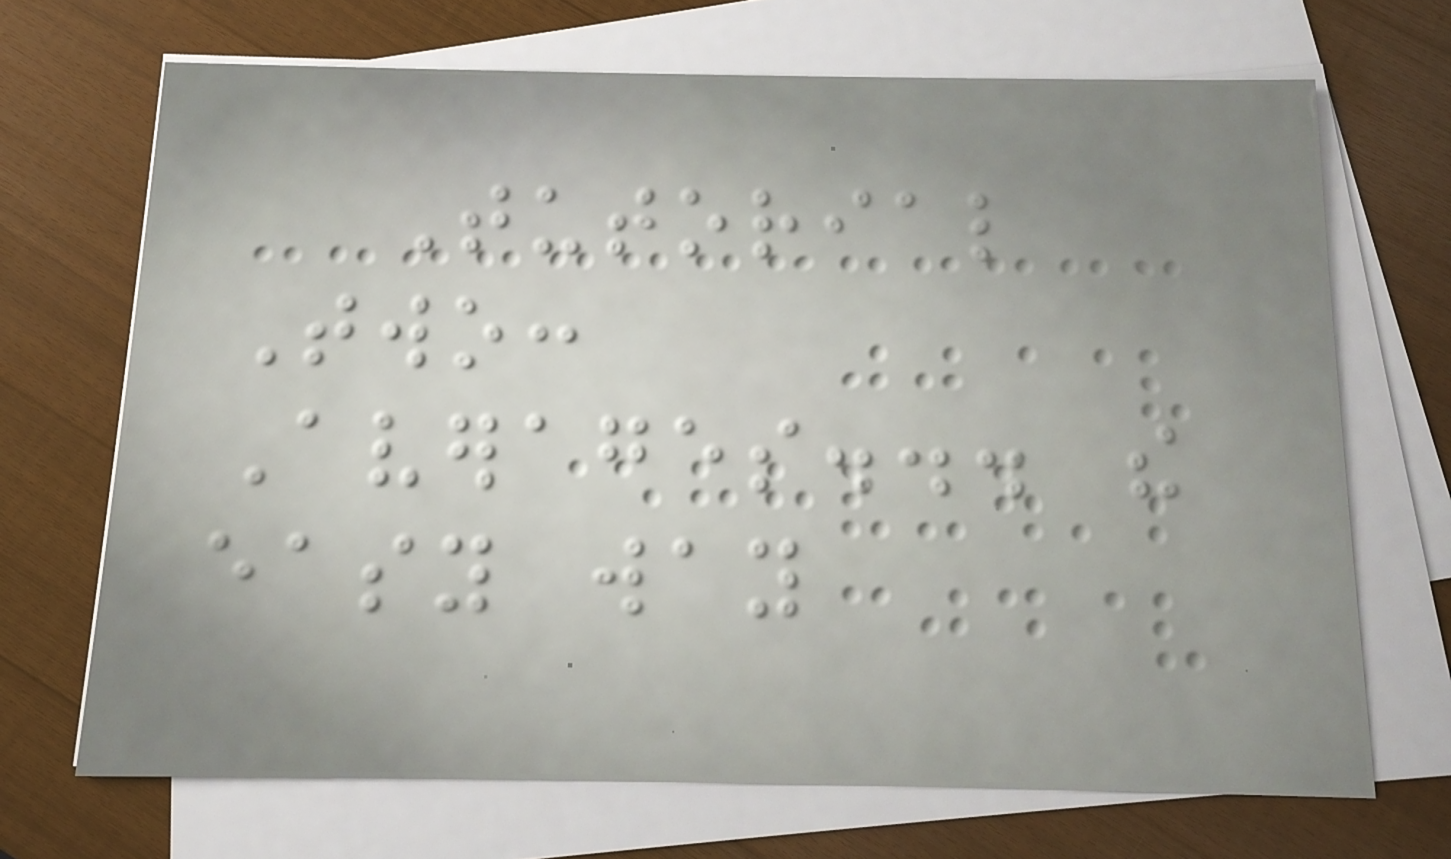Tutorial
Two:
Averages... the
easy way
